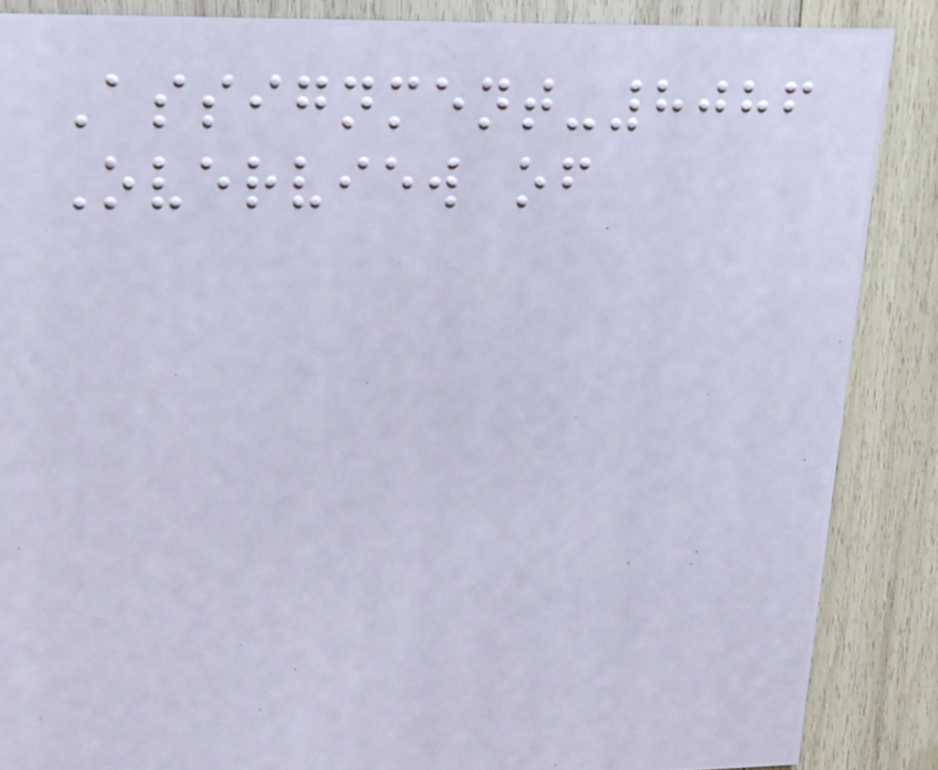Assignment-8086
Overview of
